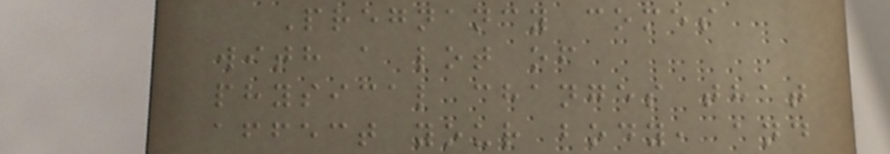Pregnancy comes
with a lot of
physical changes that
affect your body, and
